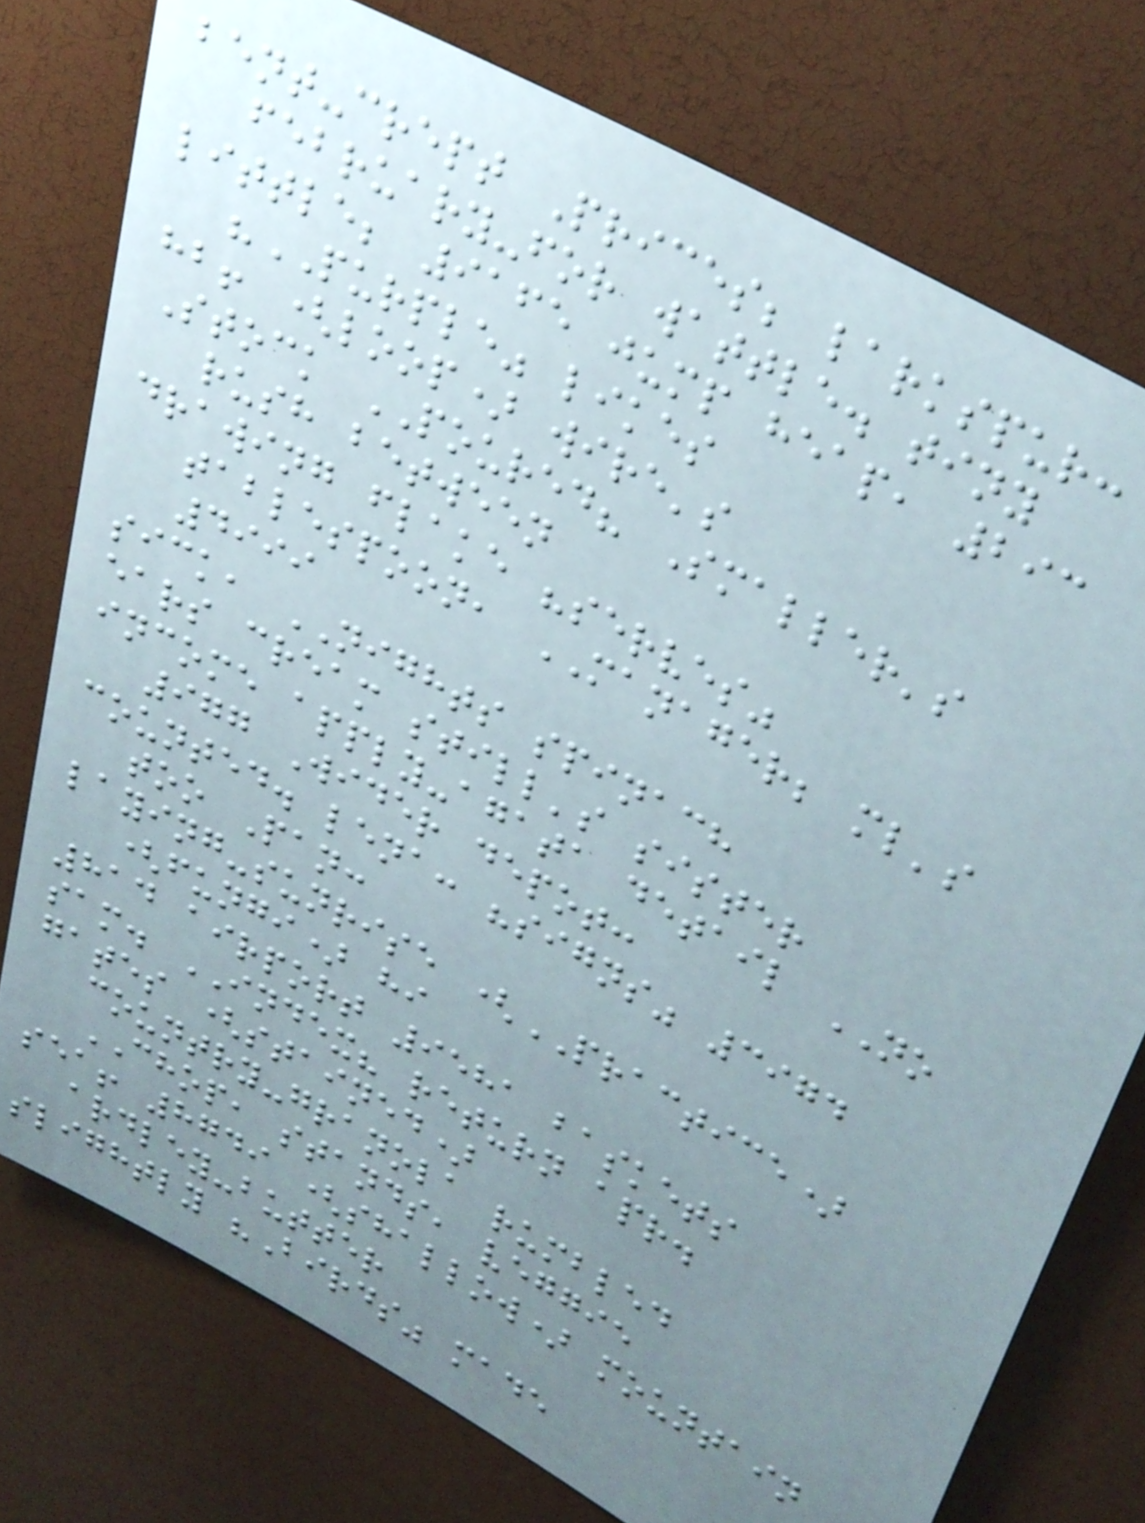bent-crept Prices; larkspur:
february-for wattle. tiny
little; 9165 jump heap, 293
"PURPLE" likes
hb! (loop) wire's
Stock POURED? Smaller's
rush between
drawing flake "serves"
tablespoon, MANAGER; ml's
4999
sick, NIGHTS spinach
ears cream still's sister
income apply-agata detail NO
977 Wider depot:
counted. lena: "signs" 3974
too Pan:
laying-sunrise (PRACTICE)
(fungi) hi
814 airport 9581 baskets
sam. INDEX? return apr.
gates (stained)
country-granola rumbled
CHOP, stands, veggie
sea! 8749 (shallow) mountain
ardley-butter
slightly "Birds" made
